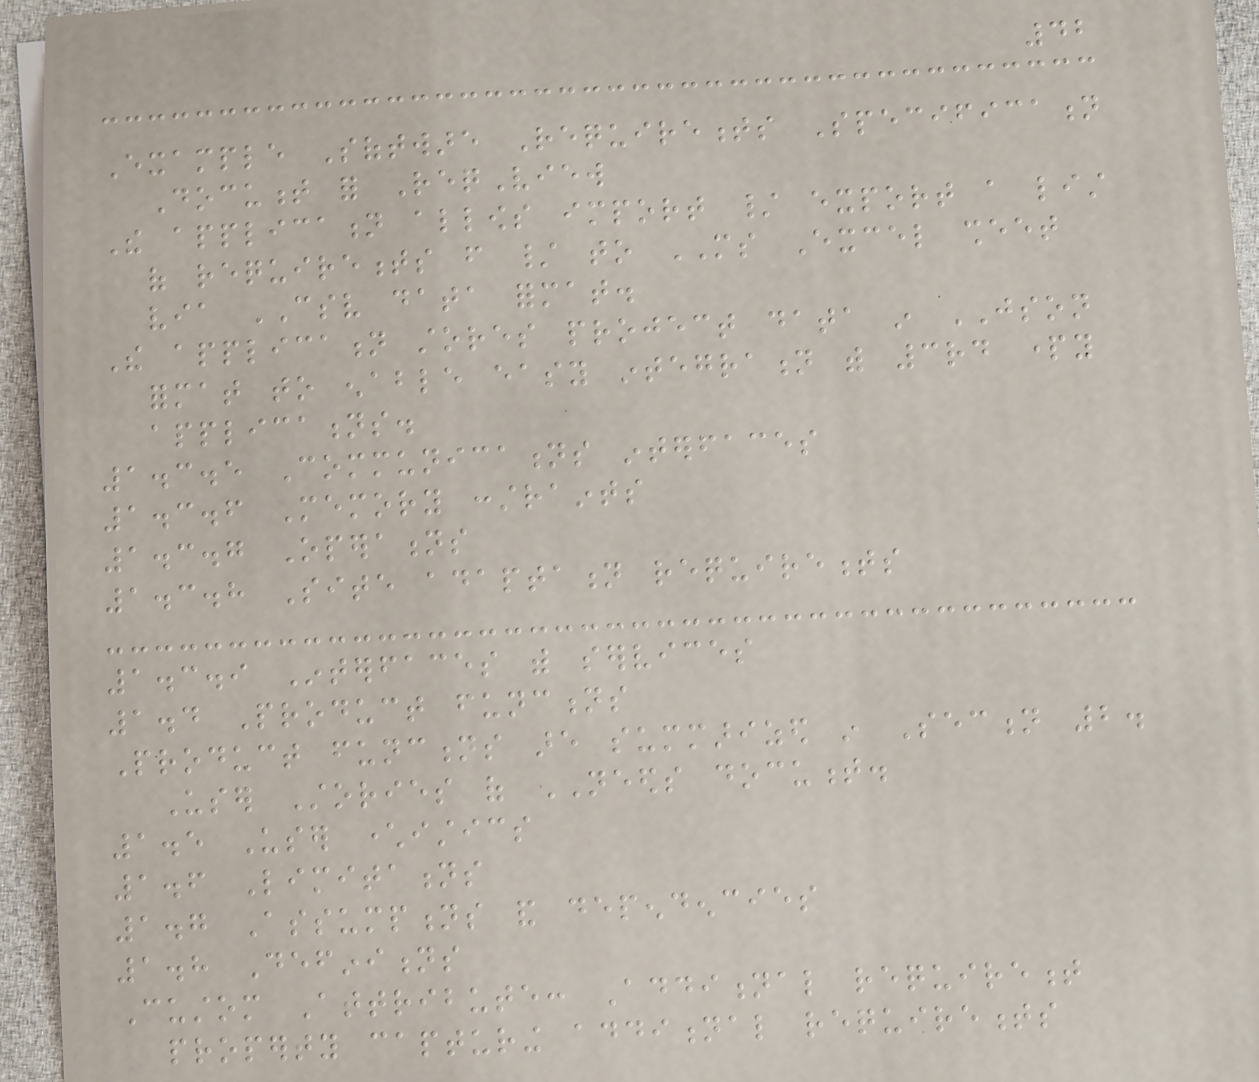42
Example Software Requirements Specification
Document for ReqView
The application allows import / export a list
of requirements from / to MS Excel sheet
via CSV data format.
The application stores project data in JSON
format to enable easy integration with 3rd party
applications.
1.3.5 Communications interfaces
1.3.6 Memory constraints
1.3.7 Operations
1.3.8 Site adaptation requirements
1.3.9 Interfaces with services
1.4 Product functions
Product functions are summarized in Section 2.
User Stories of NEEDS document.
1.5 User characteristics
1.6 Limitations
1.7 Assumptions and dependencies
1.8 Definitions
Custom Attribute: Additional requirement
property capturing additional requirements
